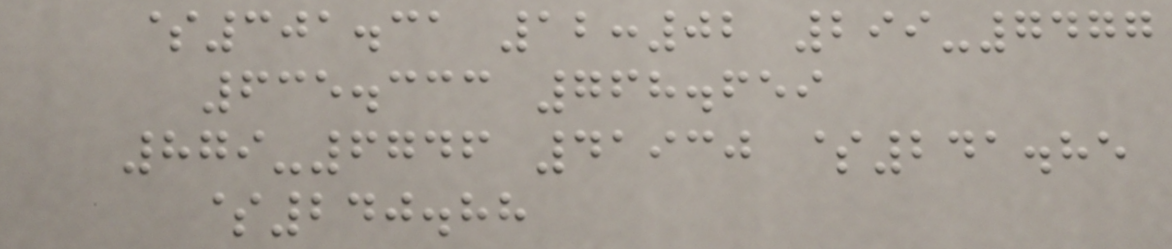$301.31 12:02 299-7477
635.333 768.659
879-6746 41930 $241.85
$240.88
